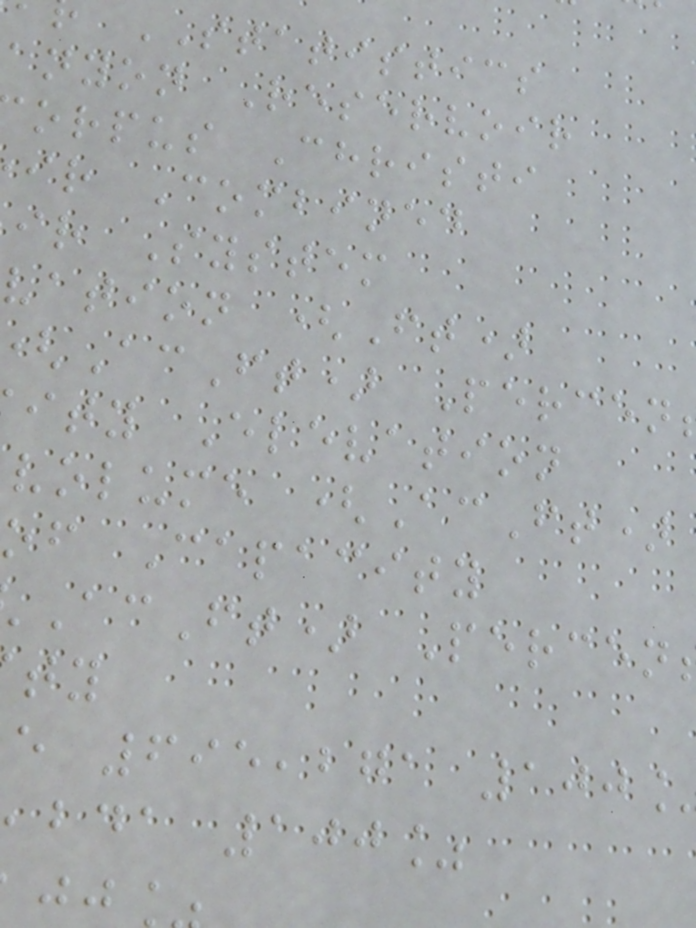STATISTICS
anyon Reservoir
orpus Christi
ir Combined
ir System
vation (Ft)
AcFt) Percen
ity Elevation
volume (AcFt)
of Capacity
AcFt) Percen
e 695,271 100
bda 100%
